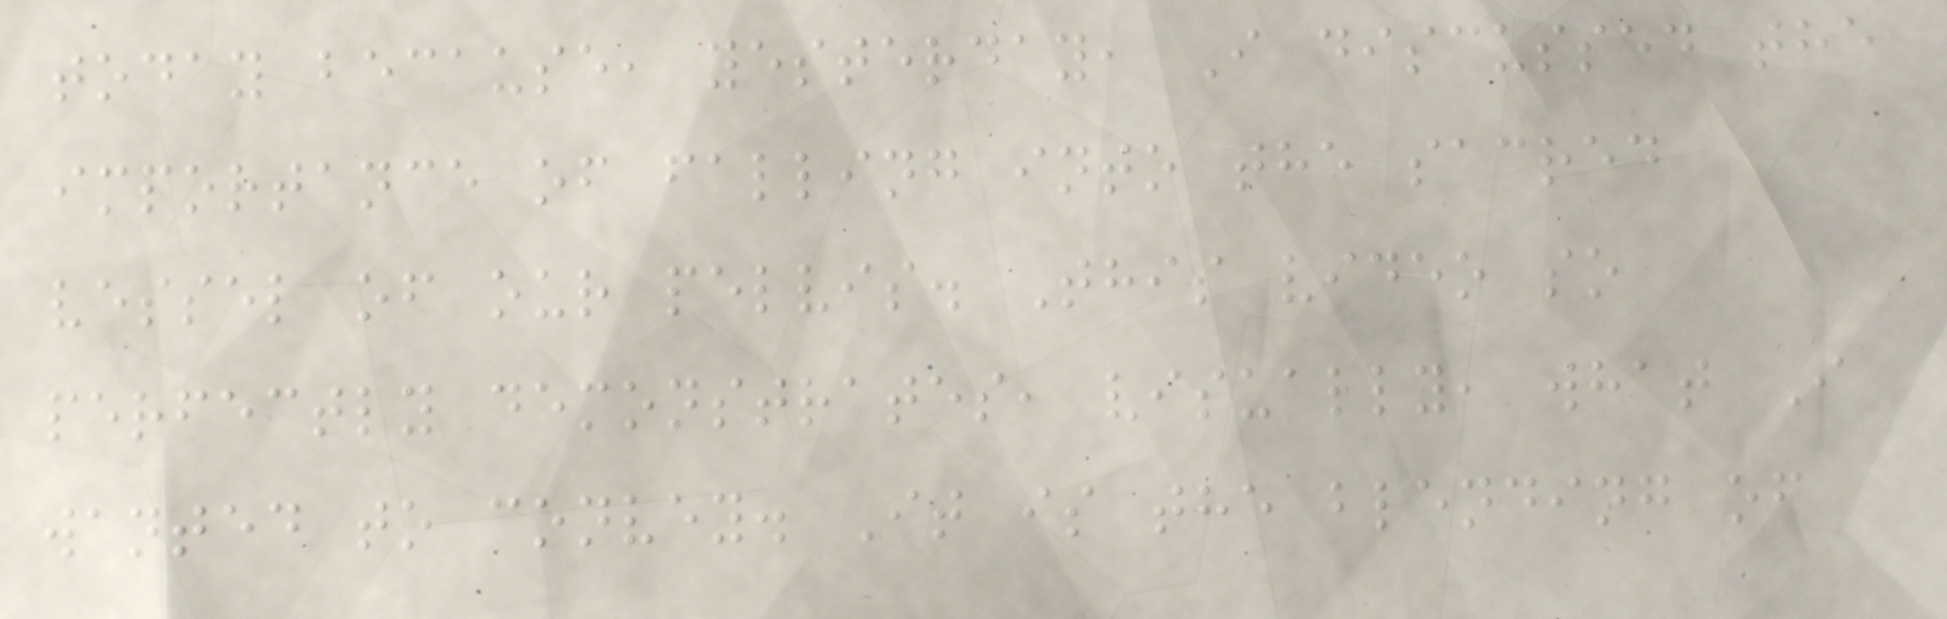today because, yesterday, I discussed the
importance of falling into the sacred
vessel of our pelvis. This video so
perfectly demonstrates, visually, what I
wanted to convey. It is the blending of
